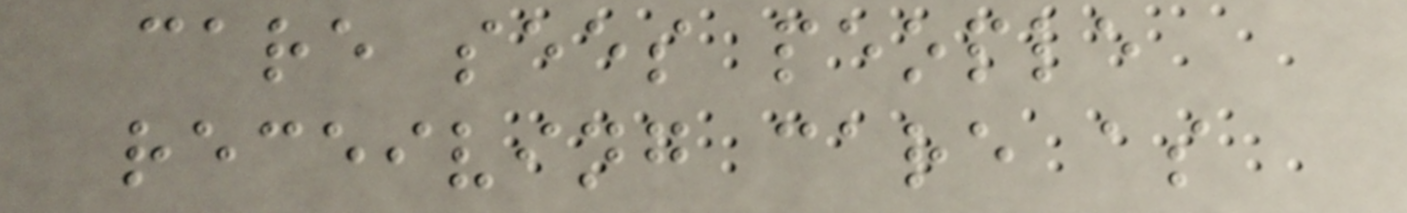care sees people
receiving care as
